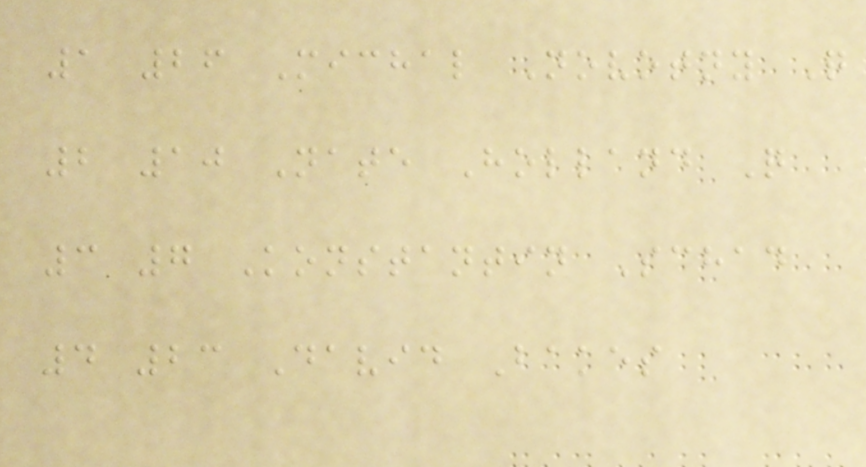1 26 Michal Novotny Q
2 10 Nate Holland Q
3 7 Konstantin Schad
4 23 David Bakes
